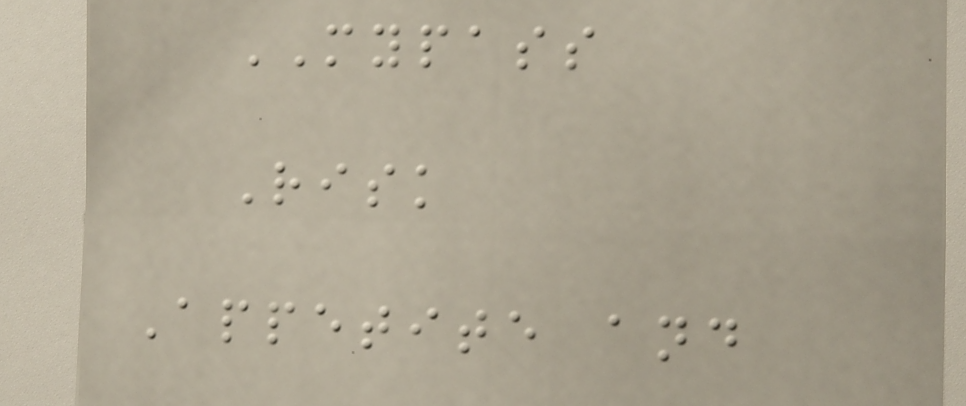MYPASS
Risk
Appetite and
